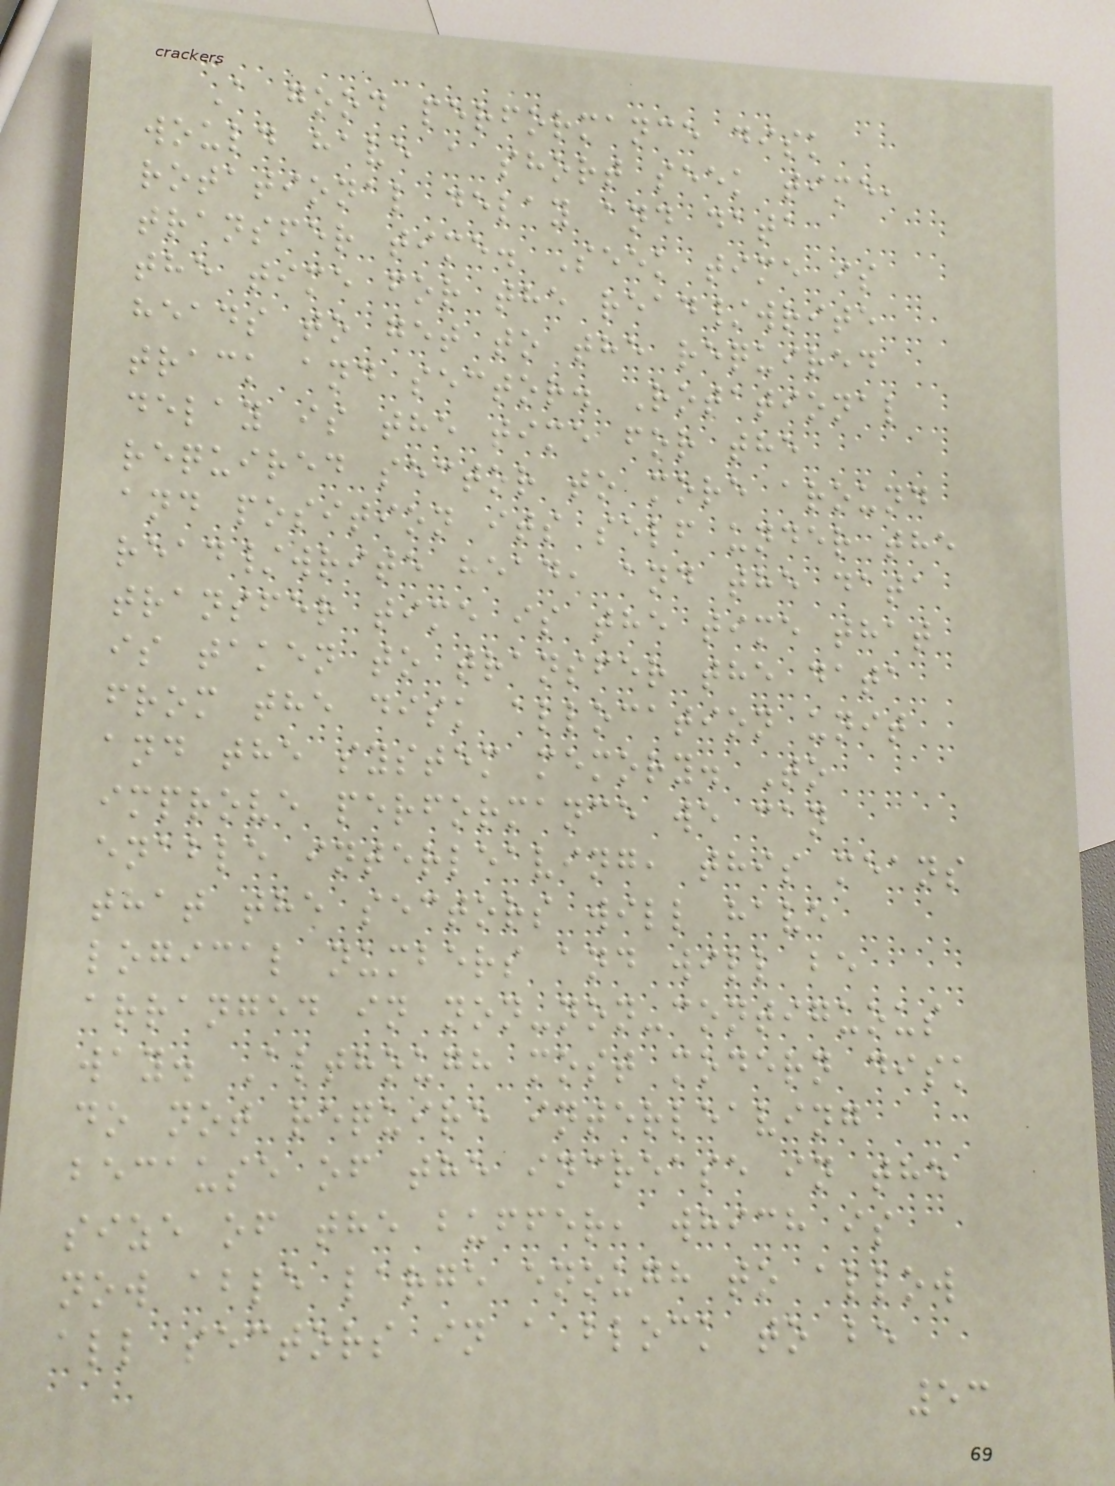A good performance disk
would have a short seek time,
rotational delay and data
transfer time. Seek time is
the time for the read/write
heads to get to the required
track and sector. Rotational
delay is the time for the
required sector to more around
and position its self under the
read/write head, and the data
transfer time is the time that
is taken to transfer the data
from the disk allocation unit
and the system memory. To
improve performance we can
enable interleaving, this means
that the sectors will have
logical numbers and will be
arranged in non-non-contiguous
way. Although most modern disk
do not require interleaving
because of the increase in the
size of the buffer, which is
now able large enough to allow
all sectors in a block to be
53
